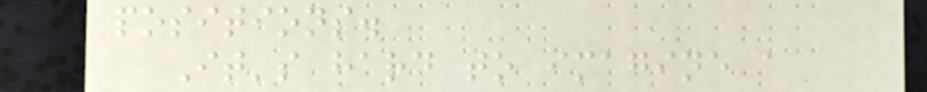positions.
It's hard to imagine a
